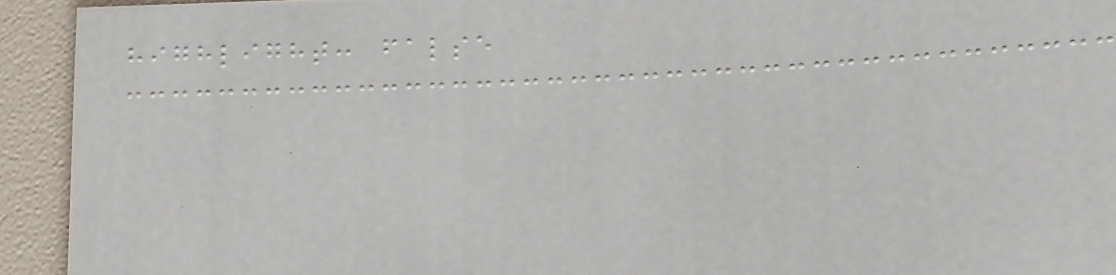highlight: false
